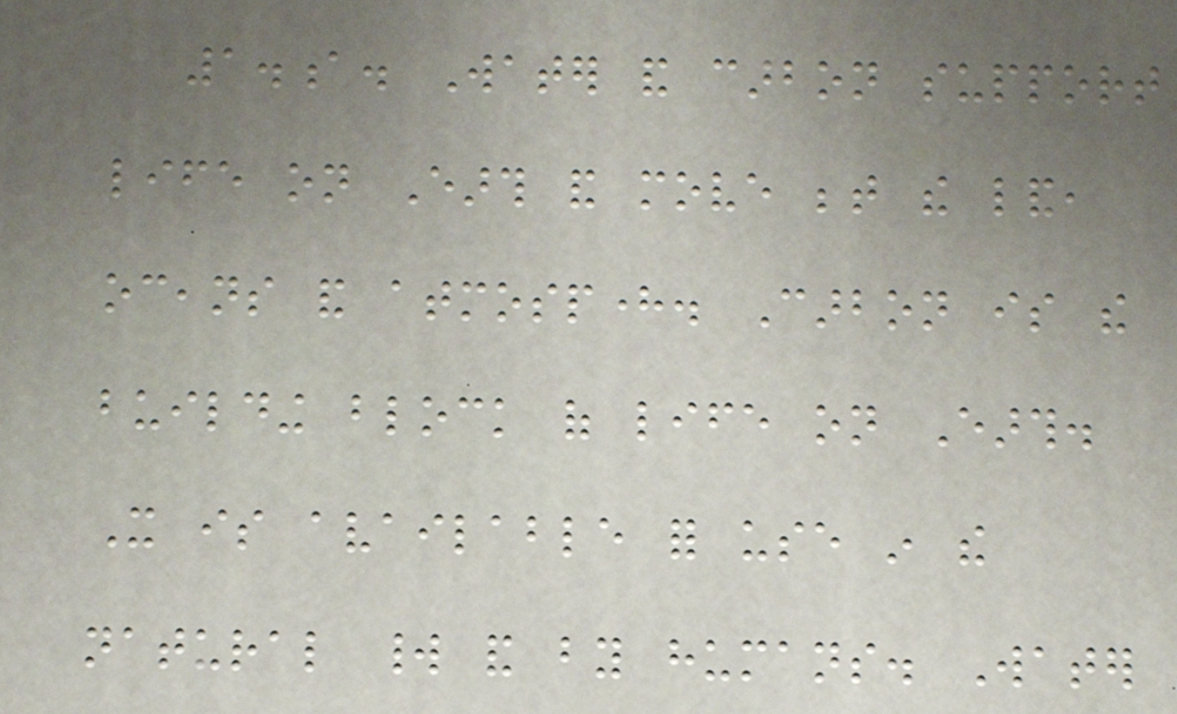1.a. Water and carbon support
life on Earth and move between the land,
oceans and atmosphere. Carbon is the
building block of life on Earth.
It is available for use in the
natural world and by humans. Water
